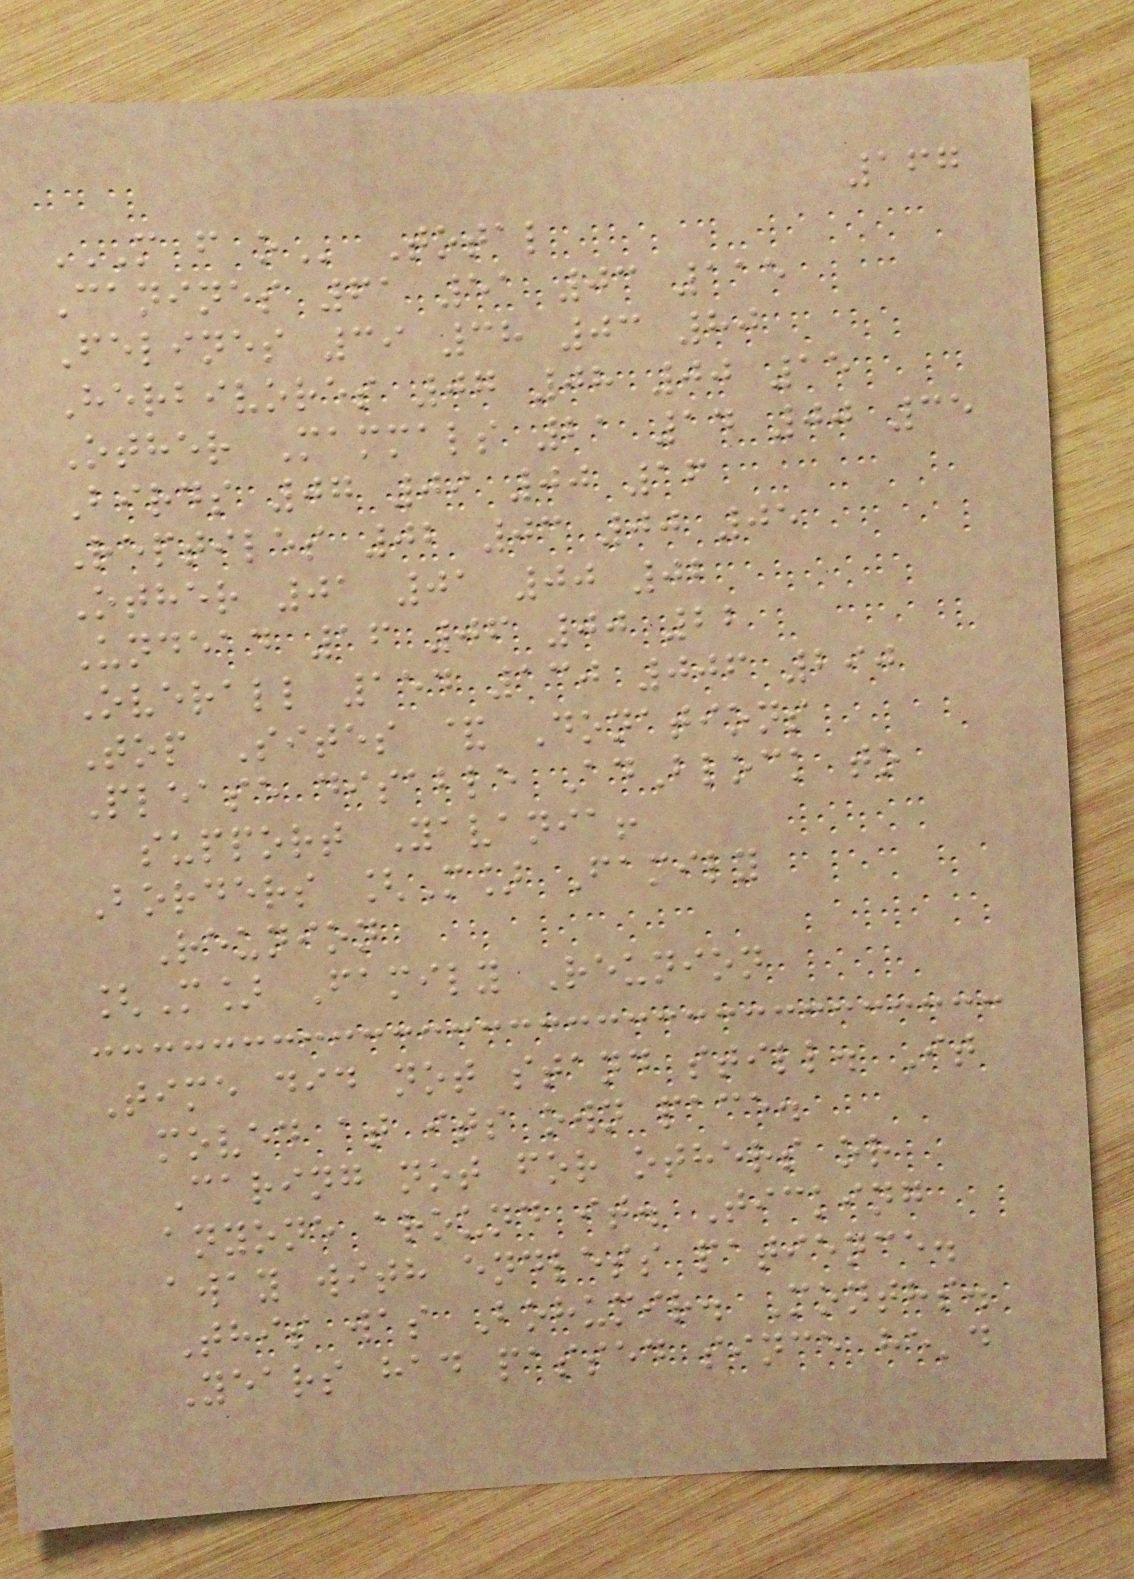167
M F O Total
Canines 61 51 03 115
Felines 39 38 03 80
Herbivores 07 08 00 15
Other Mammals 21 14 00 35
Birds 07 09 00 16
Reptiles 02 03 00 05
Other 01 01 00 02
Undead 16 06 00 22
Overall 154 130 006 290
Top Sites & Donations
Please disable AdBlock to
support Yavania!
Borders [M] Family
Reunion
[M] Family Reunion
Time did not stand still. It
moved at its own pace.
Caring not for others or
anyone around it. Ticking
away with endless patience.
This was Bohumir. Months.
Years had passed since he'd
